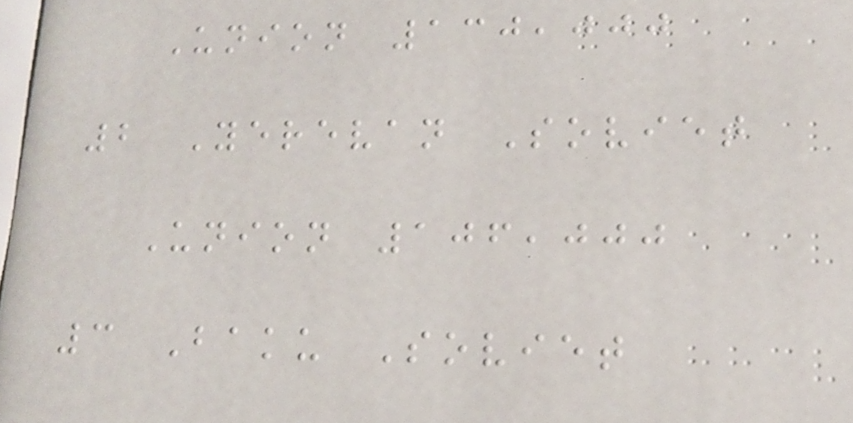Union 130,000
2 Yerevan Soviet
Union 106,000
3 Baku Soviet
